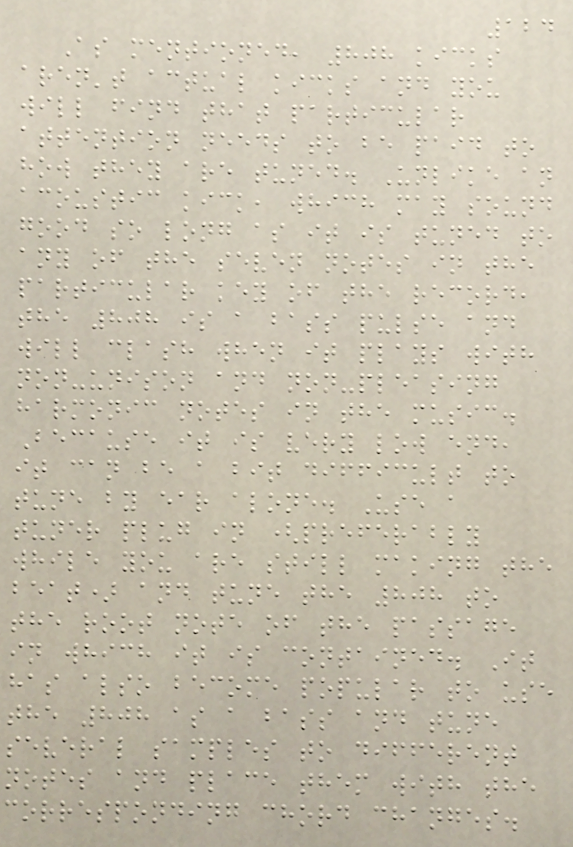124
As mentioned, 808 kicks
aren't actual kicks and you
will find that particular
attention needs to be paid to
how they are tuned. Unlike an
acoustic kick, which may sound
good so long as it is tuned to
any of the seven notes in the
particular key of the record,
the 808 is a bass pulse and
will clash when it plays with
non-unison and non-pleasing
harmonic notes in the music.
Because it is very low end,
it can be a bit difficult to
tune by ear alone. Use a
tuner plug in (preferably
while you are still making the
beat) and tune the 808 to
the root note of the passage
in which it is contained. It
has also become popular to use
the 808 as a bass and tune
several samples to different
notes and place them with the
corresponding chord changes.
